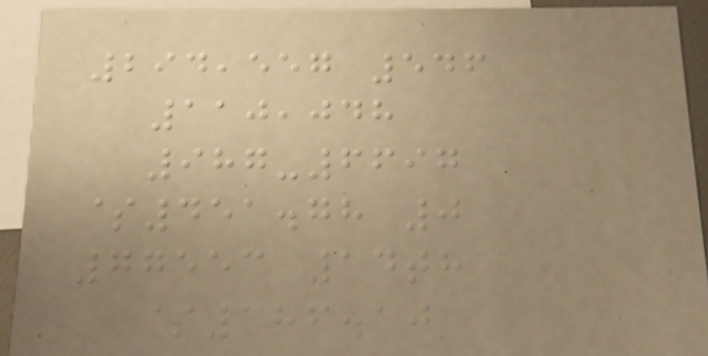294,557 546
110,048
987-6697
$451.78 0
77553 14th
$186.10
